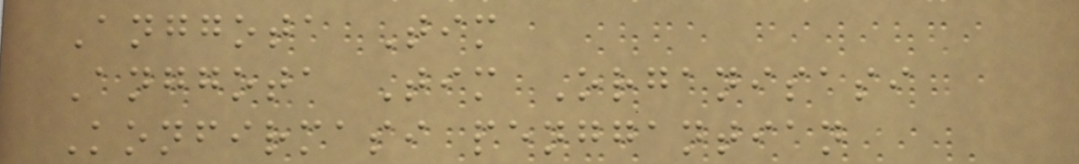Anggota Tim
Anggota Tim Organisasi
Konfirmasi penggantian
